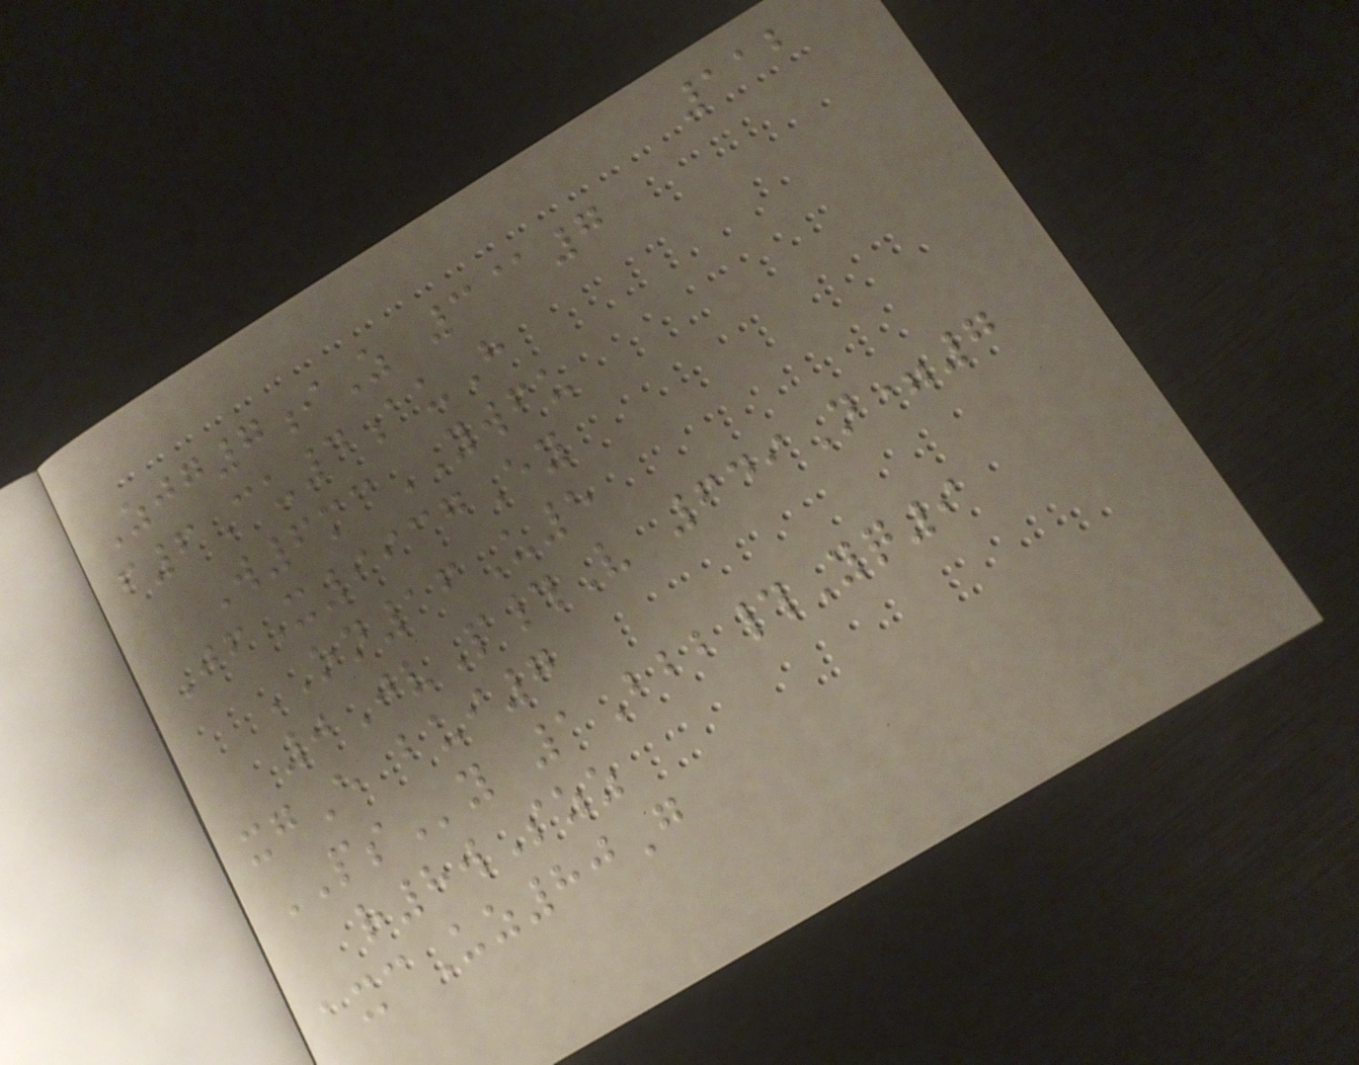112
Zjg7iZ 3@7
f6Cu4auH
W6mcYWFU
JfX9937Ey
ON16U5
0JvP#V 649N=7
xgE bui7
PSy 1Bbb#Yq9
r8wSzz
axcUz80G
